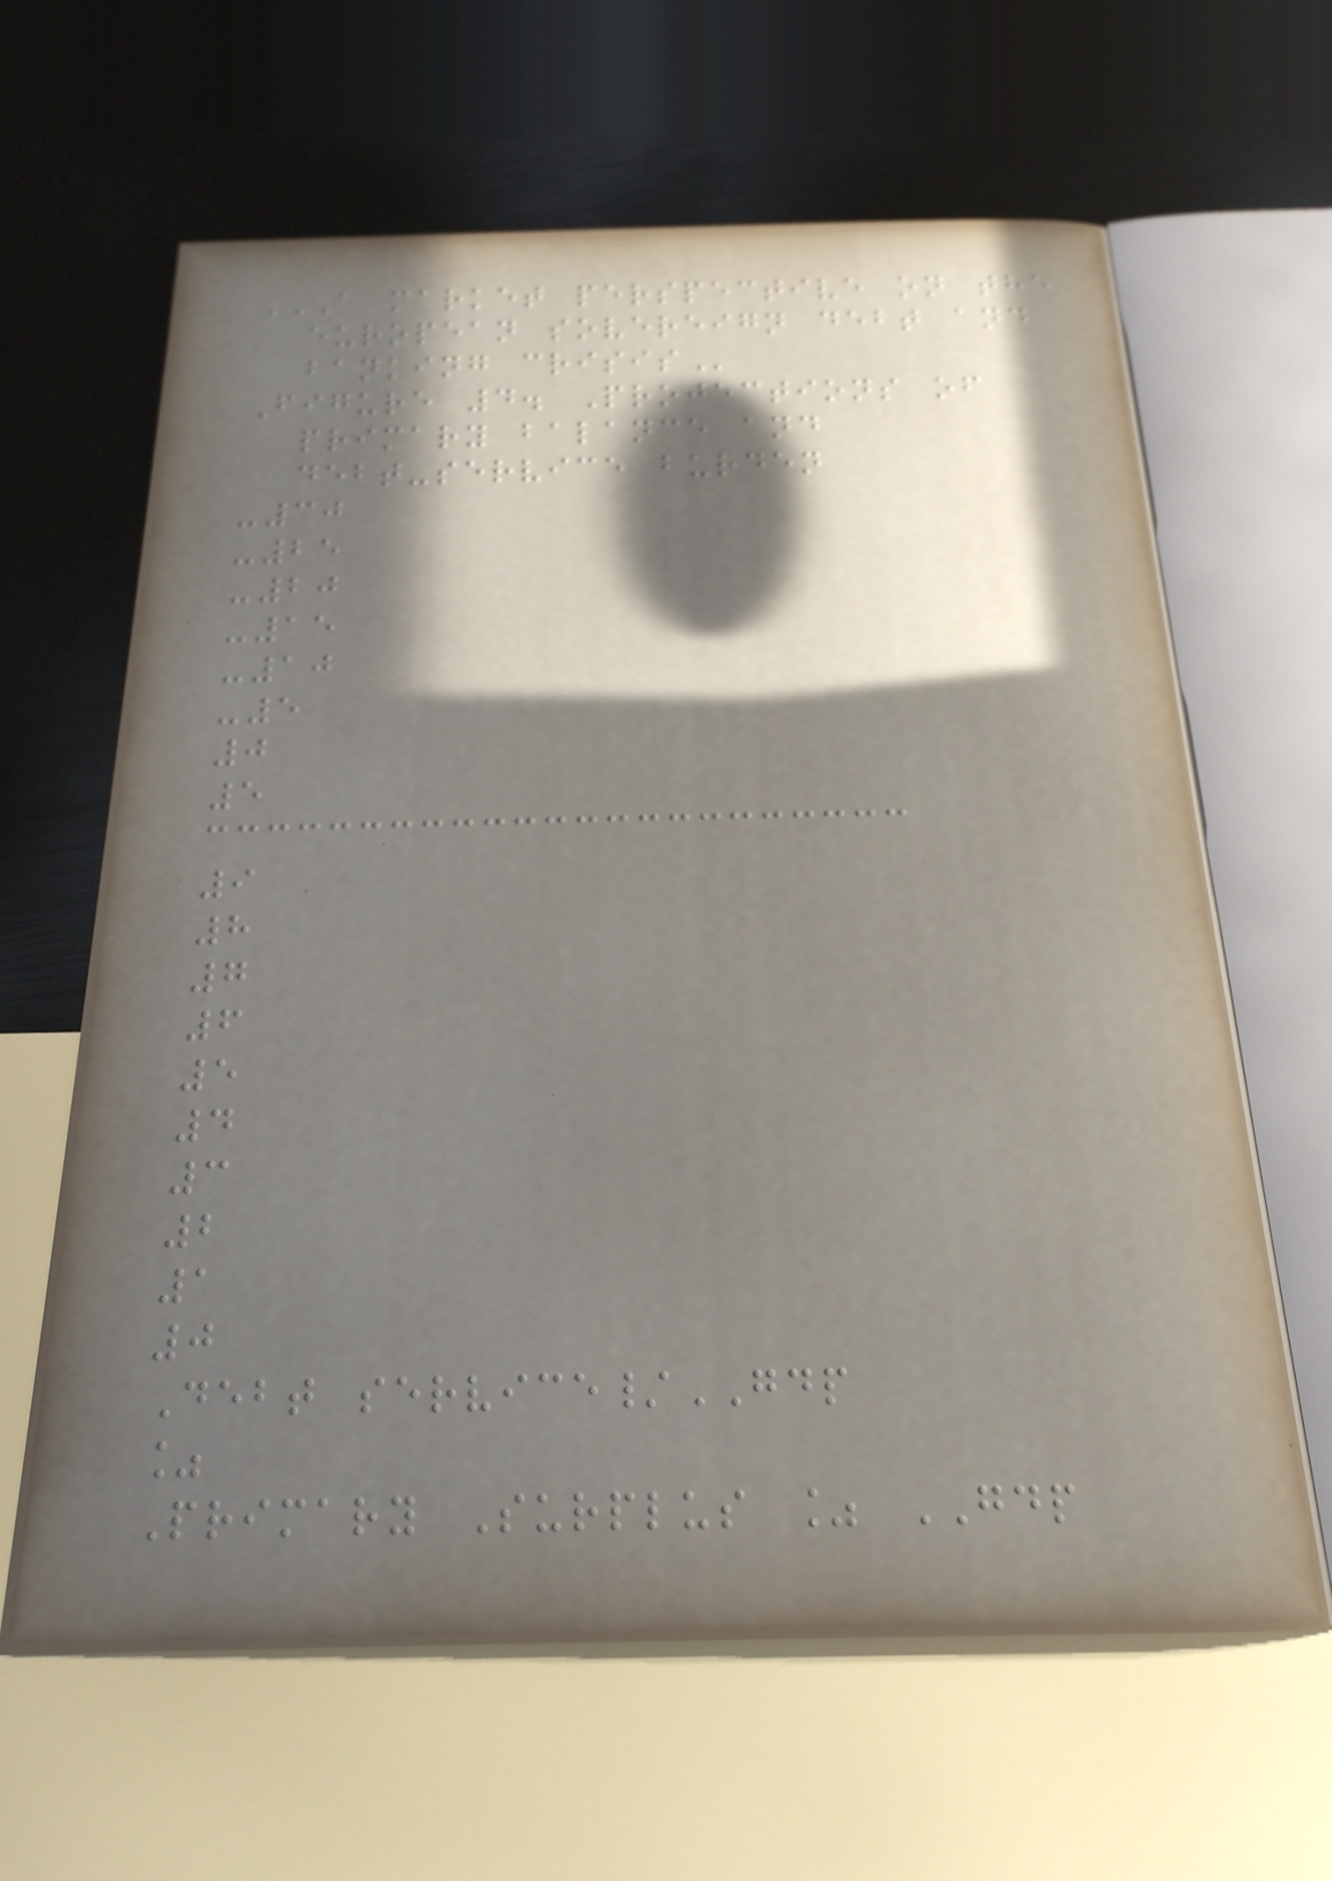A MARKET PERSPECTIVE ON THE
EUROPEAN SOVEREIGN DEBT AND
BANKING CRISIS
Figure 4. Projections of
primary balance and
debt-service burden
-30
-25
-20
-15
-10
-5
0
5
9
8
7
6
5
4
3
2
1
0
Debt service/GDP
%
Primary Surplus % GDP
